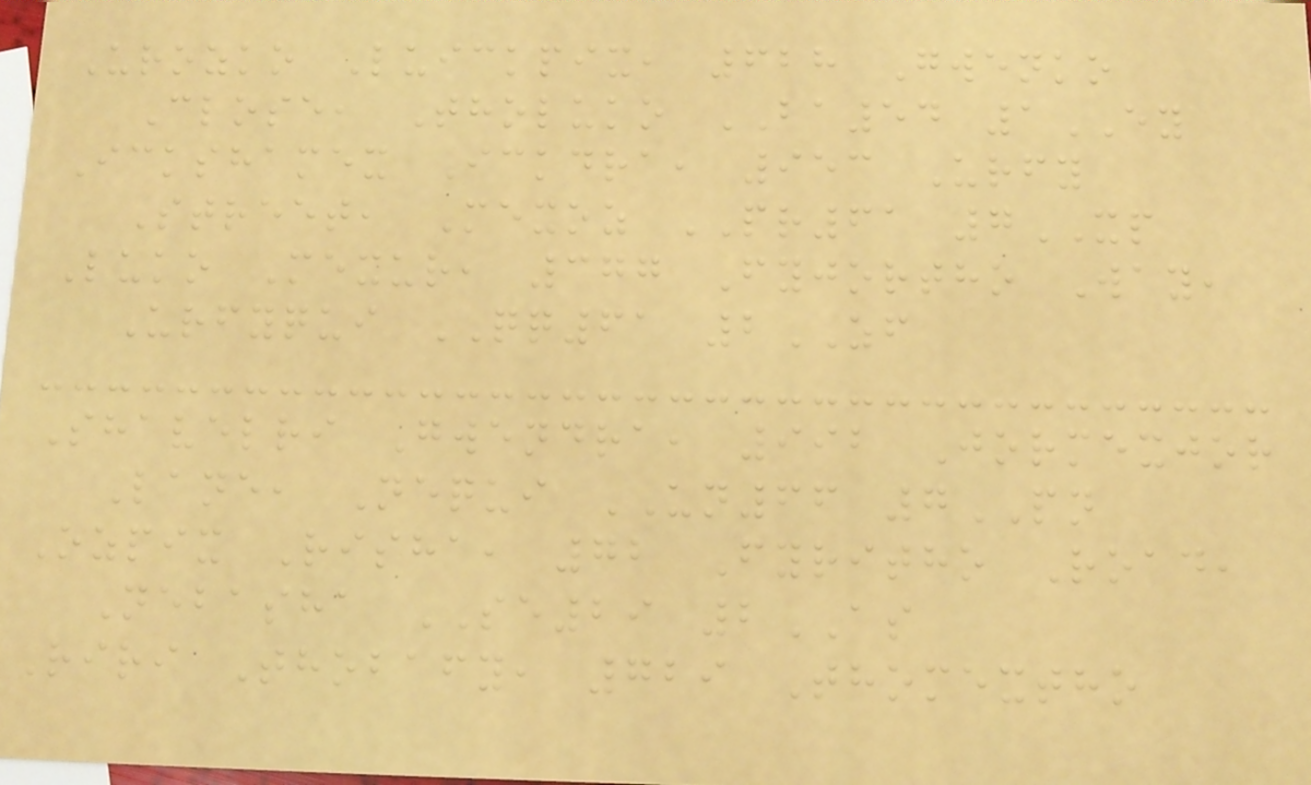Urozko Luickpix, 628 Gwenko
Close, Tholuko BA54 1EY
Ickshamex Ickdra, 953 Urfy
Street, Mexoz PR61 7XP
Luko Mexur, 377 Fyjortho Way,
Urfyqui QQ61 2ZF
Shavelri Gwendra, 992 Jormexjor
Lane, Nequi UN66 7PN
Ozpix Risha, 72 Fyritho Road,
Nebasha SE29 2AS
Riri Thobafy, 729 Thomextho
